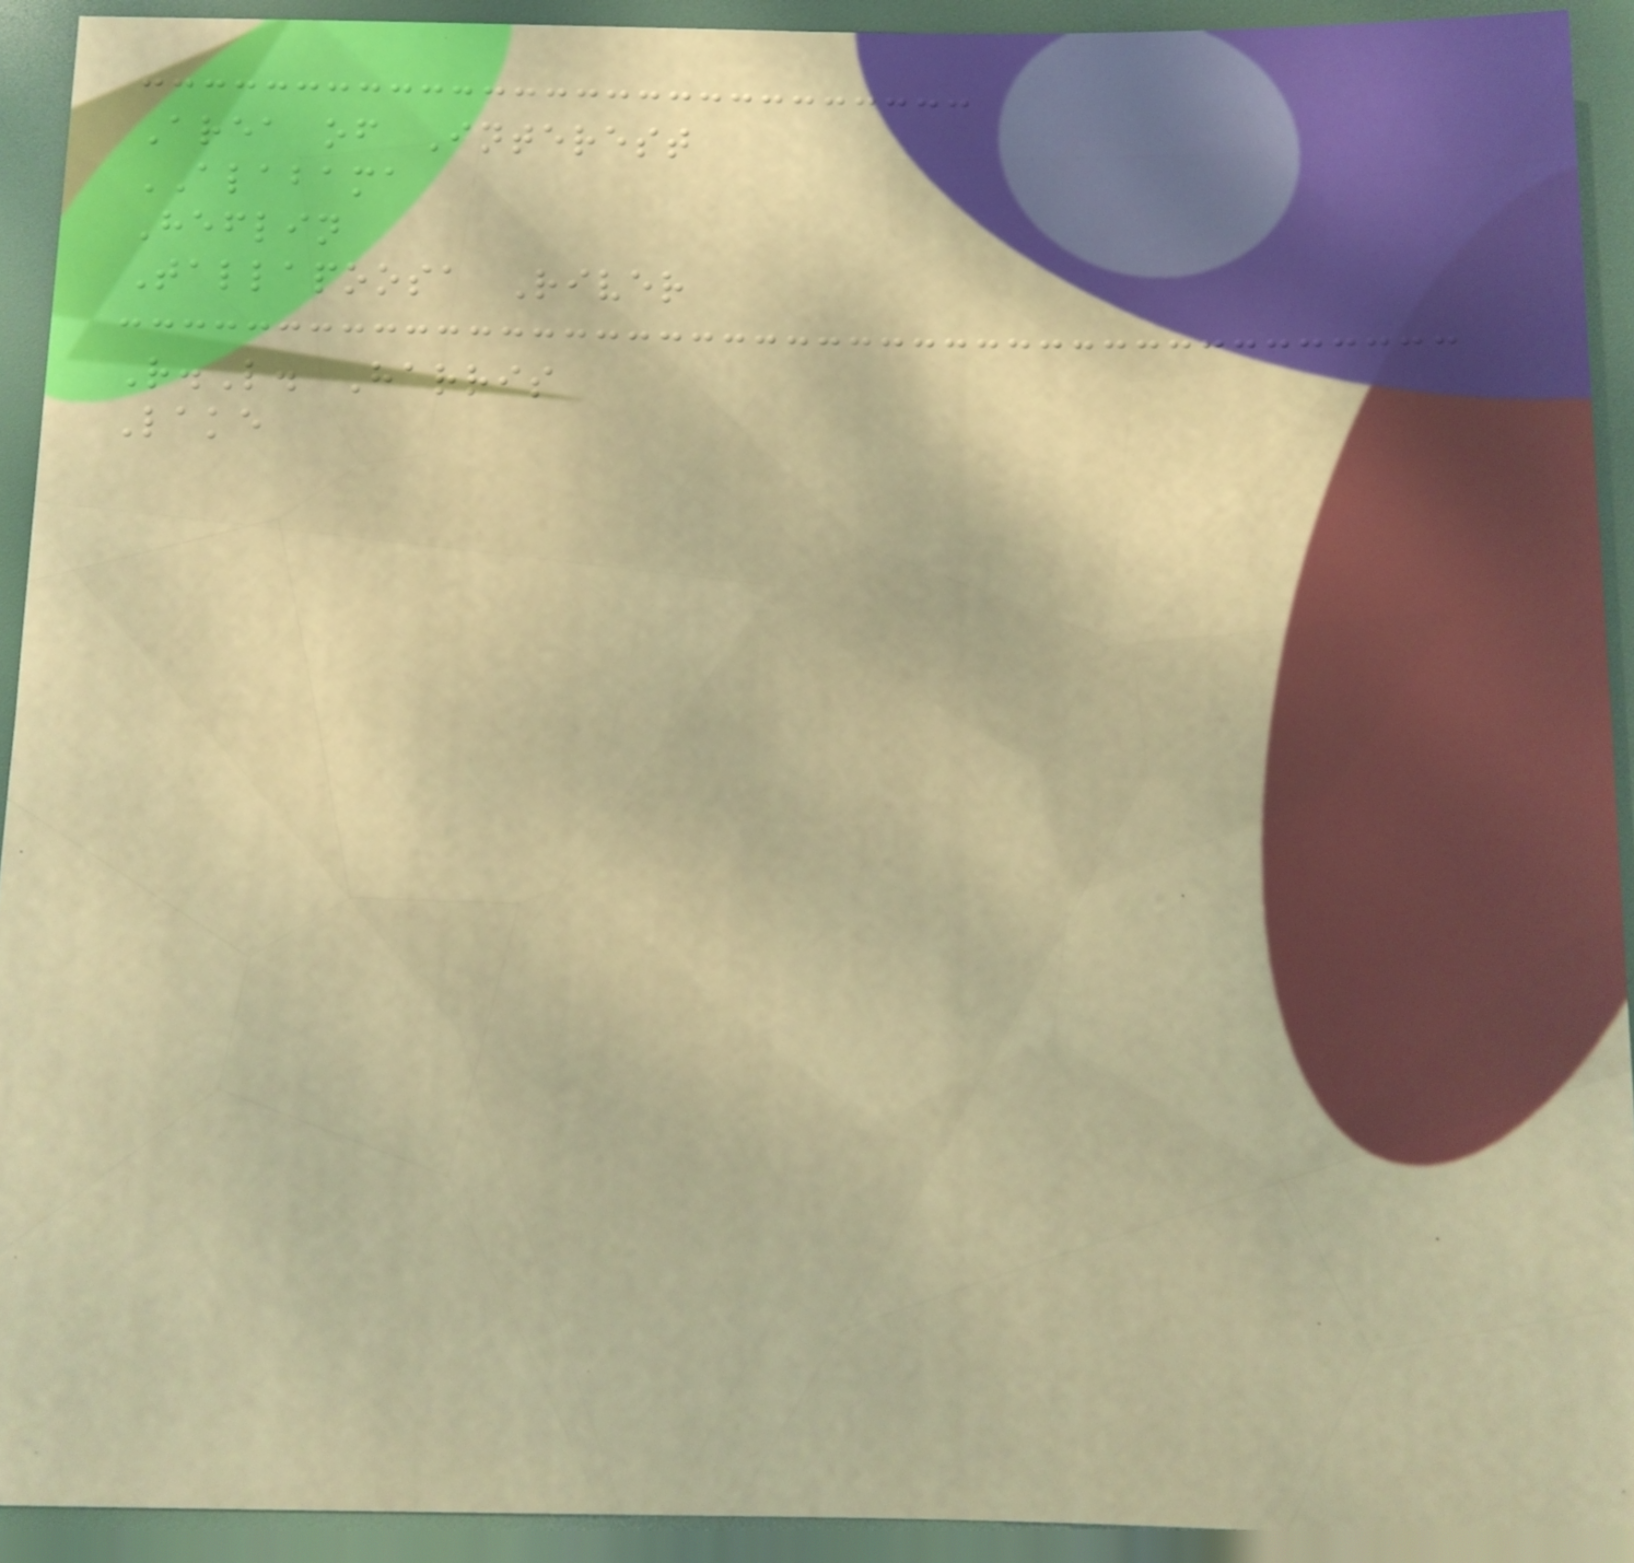Area of Interest
ALABAMA
Heflin
Tallapoosa River
R.L. Harris
Lake
